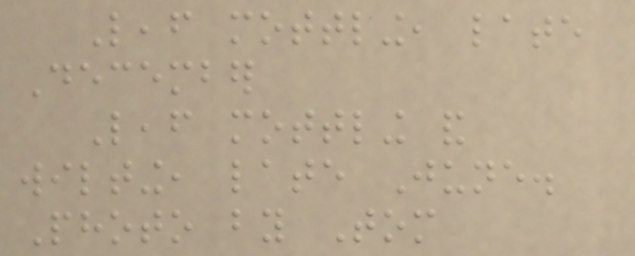Leaf mottling, late
December
Leaf mottling and
wilting, late June.
Photo by Tom
